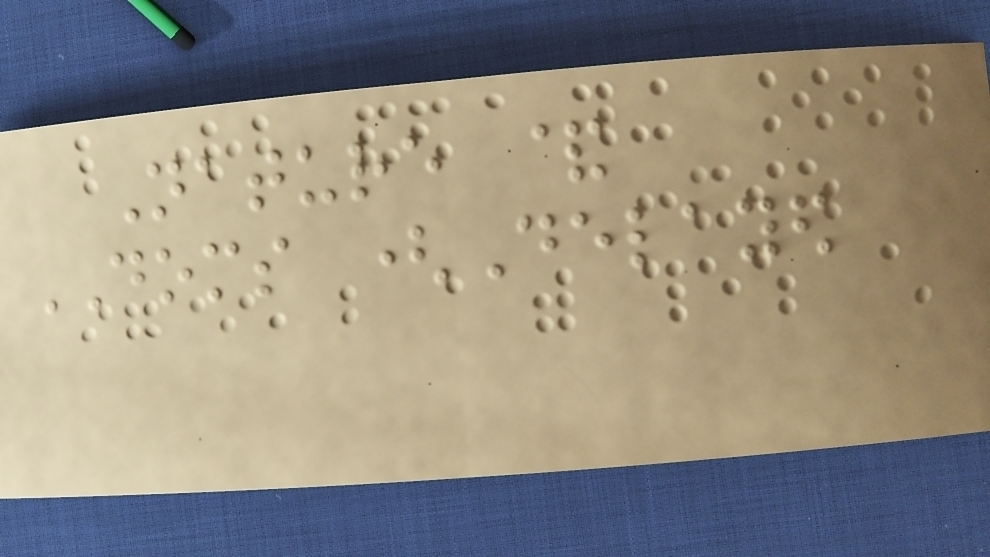Nature &
DOMS (Delayed
